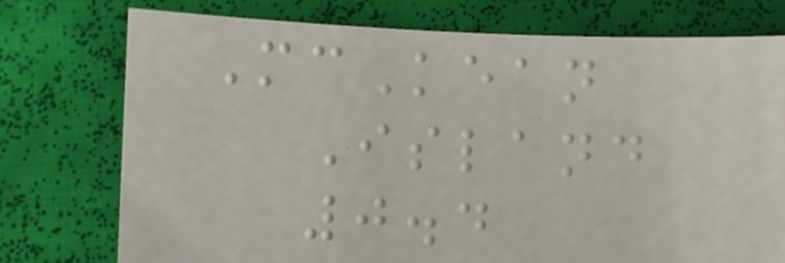McKean
Island
0.4
